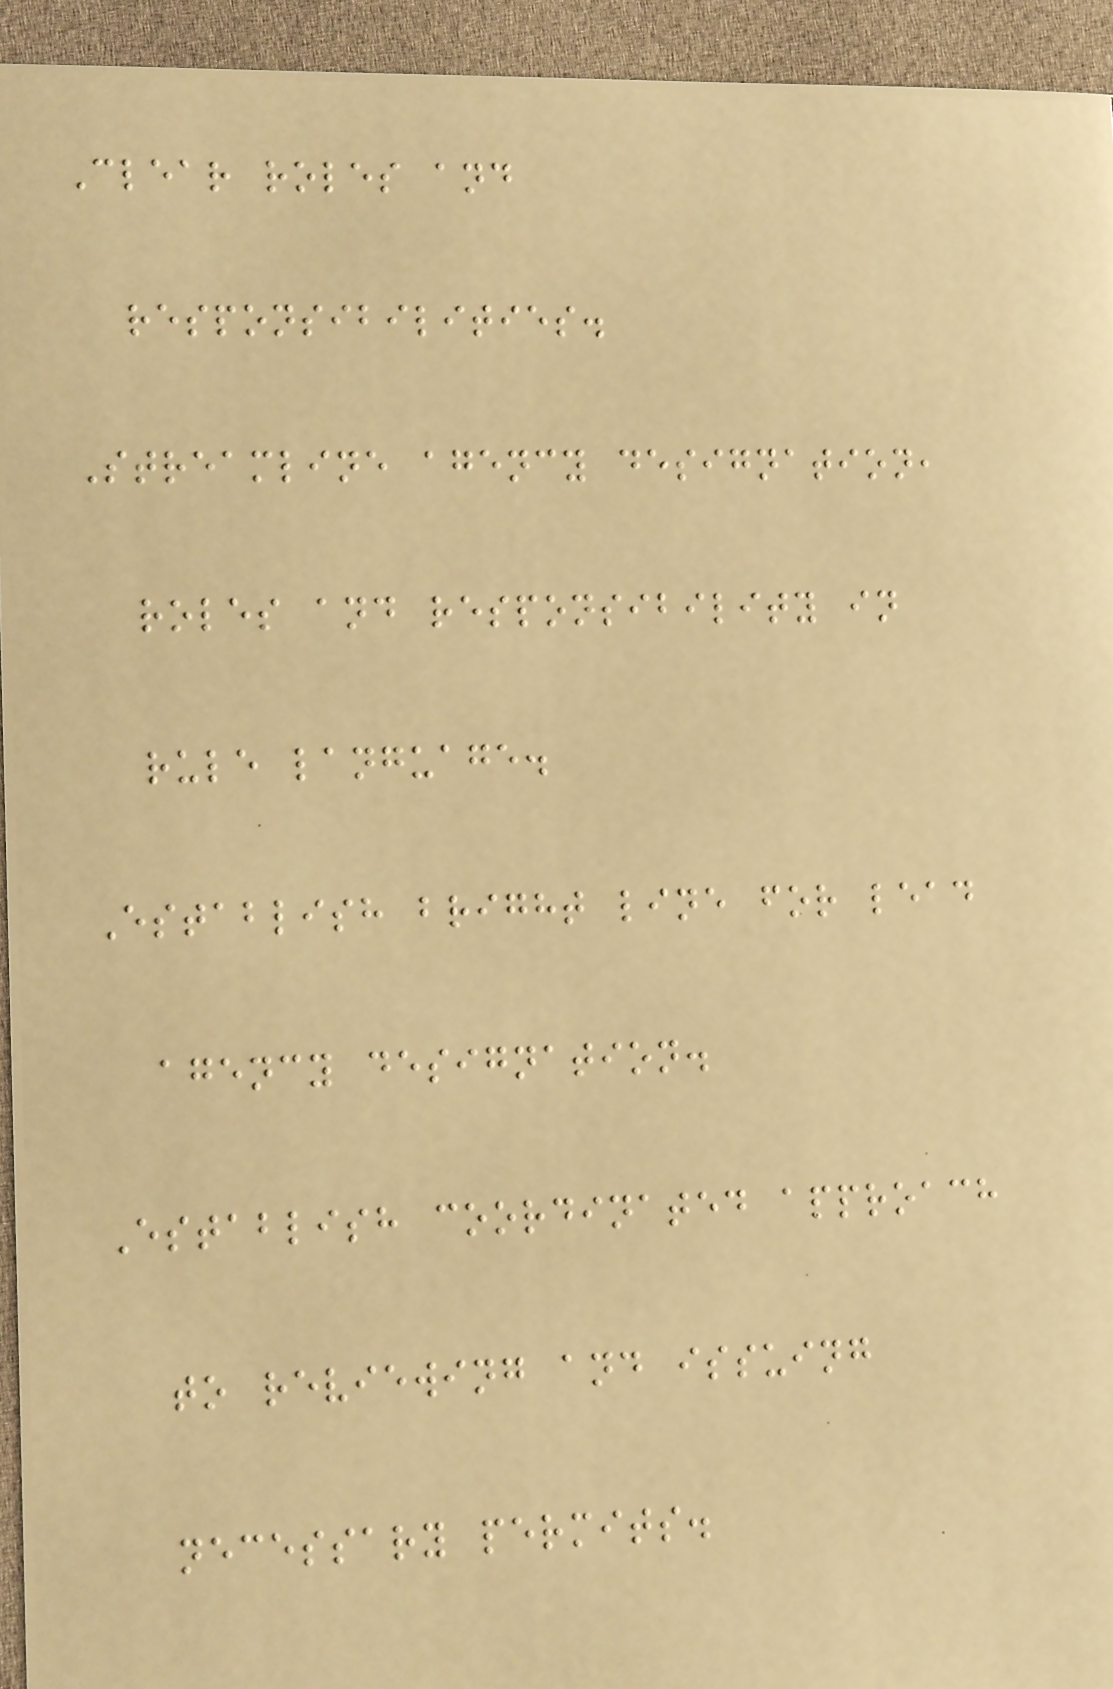Clear roles and
responsibilities.
Streamline agency designation,
roles and responsibility in
rule language.
Establish bright line for lead
agency designation.
Establish coordinated approach
to reviewing and issuing
necessary permits.
